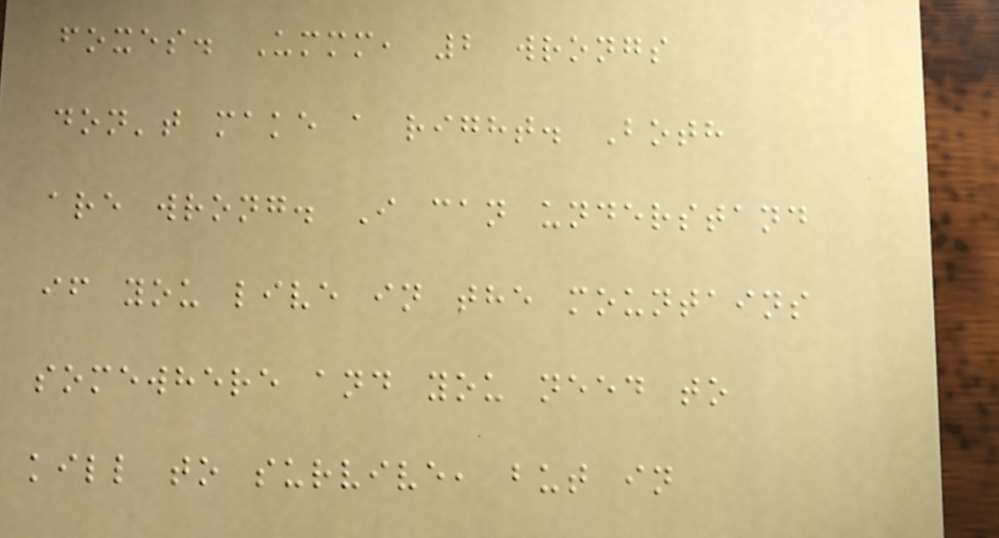foxes. Ummm, 2 wrongs
don't make a right. Both
are wrong. I can understand
if you live in the mountains
somewhere and you need to
kill to survive, but in
